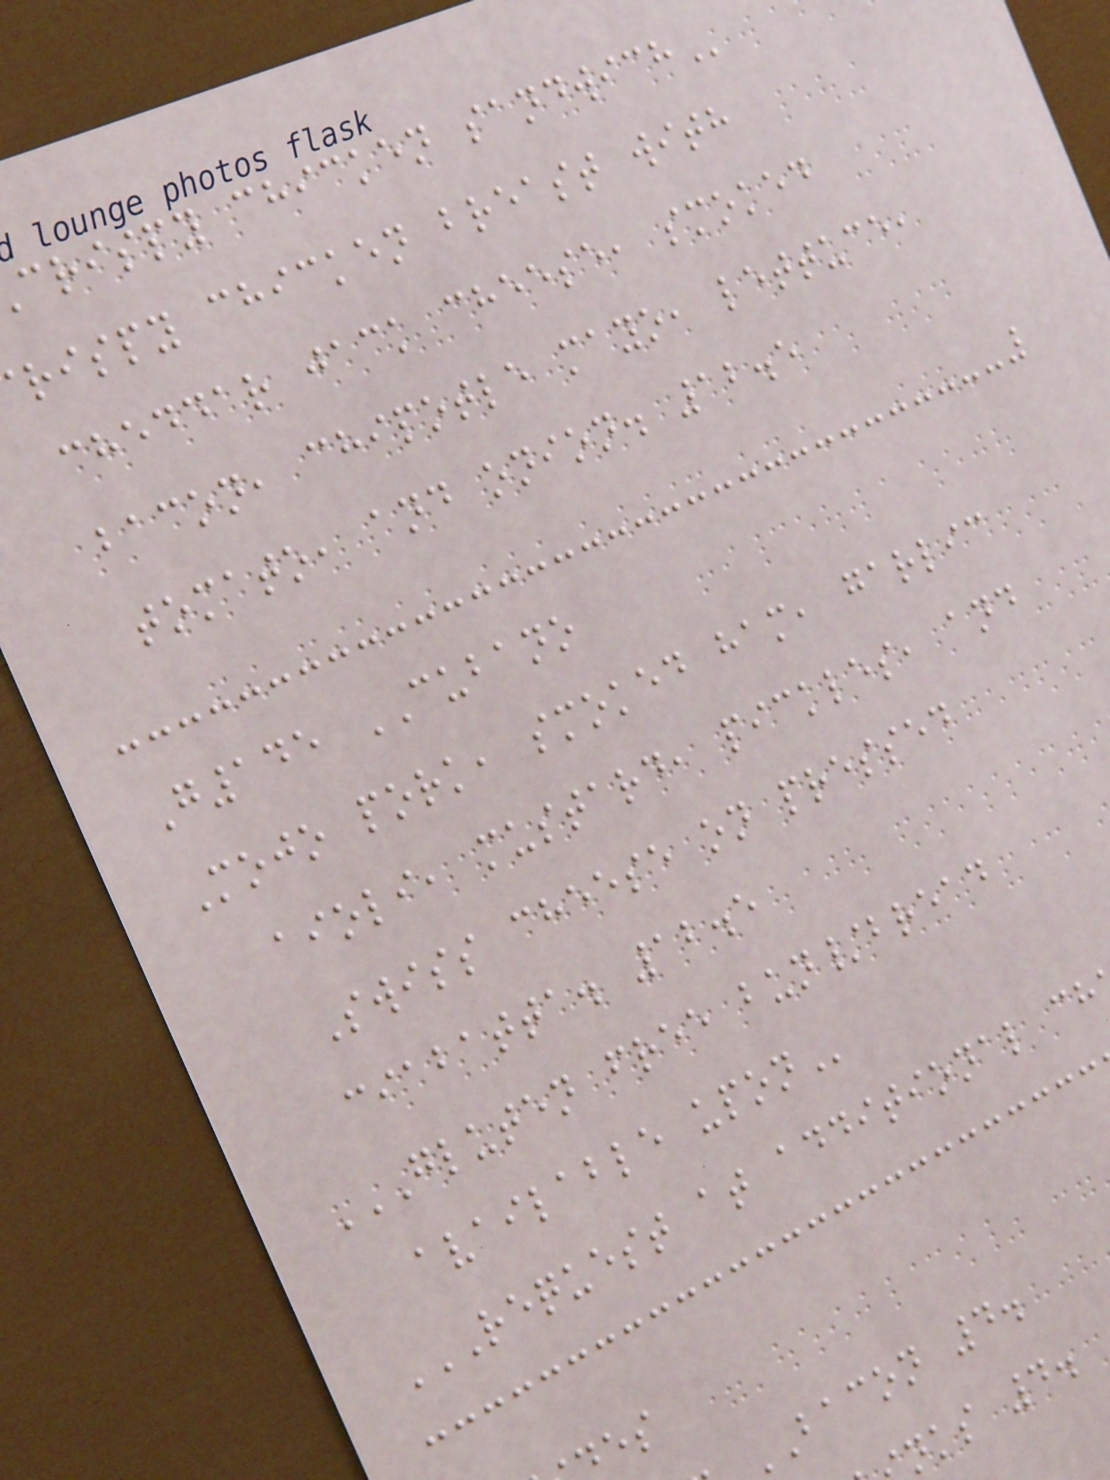crispy chicken
rispy chicken breast with
cheddar jack cheese, smoked
bacon, chipotle mayo, lettuce,
tomato, and onion. 12.5
G145 CUBANO
Mojo pork, smoked ham, garlic
aioli, mustard, pickles, and
Swiss cheese on pressed
ciabatta. 12.5
GLUTEN FREE BUN/BREAD
available
BACON 4.
nks 4.
